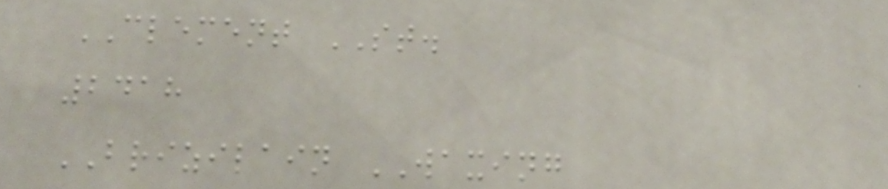CLEMENT ST.
2418
BRIZILAIN WAXING
